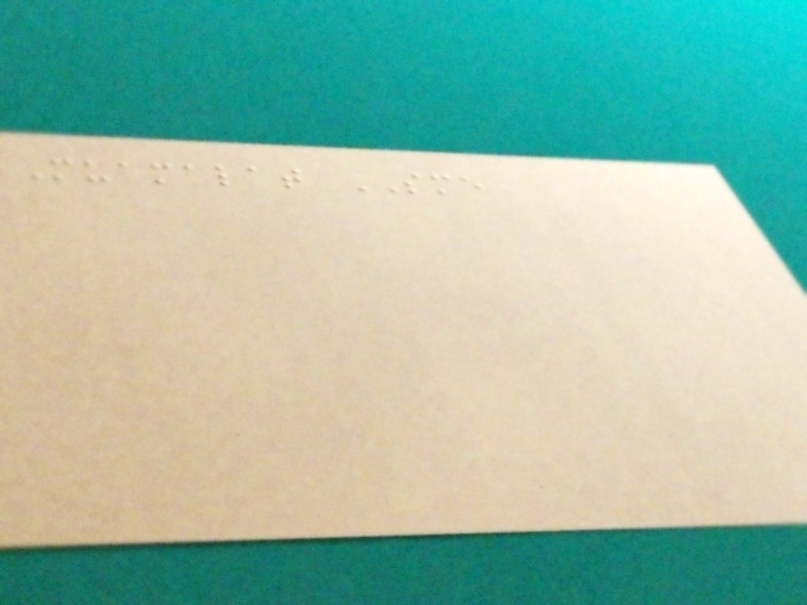Muamalat SME
